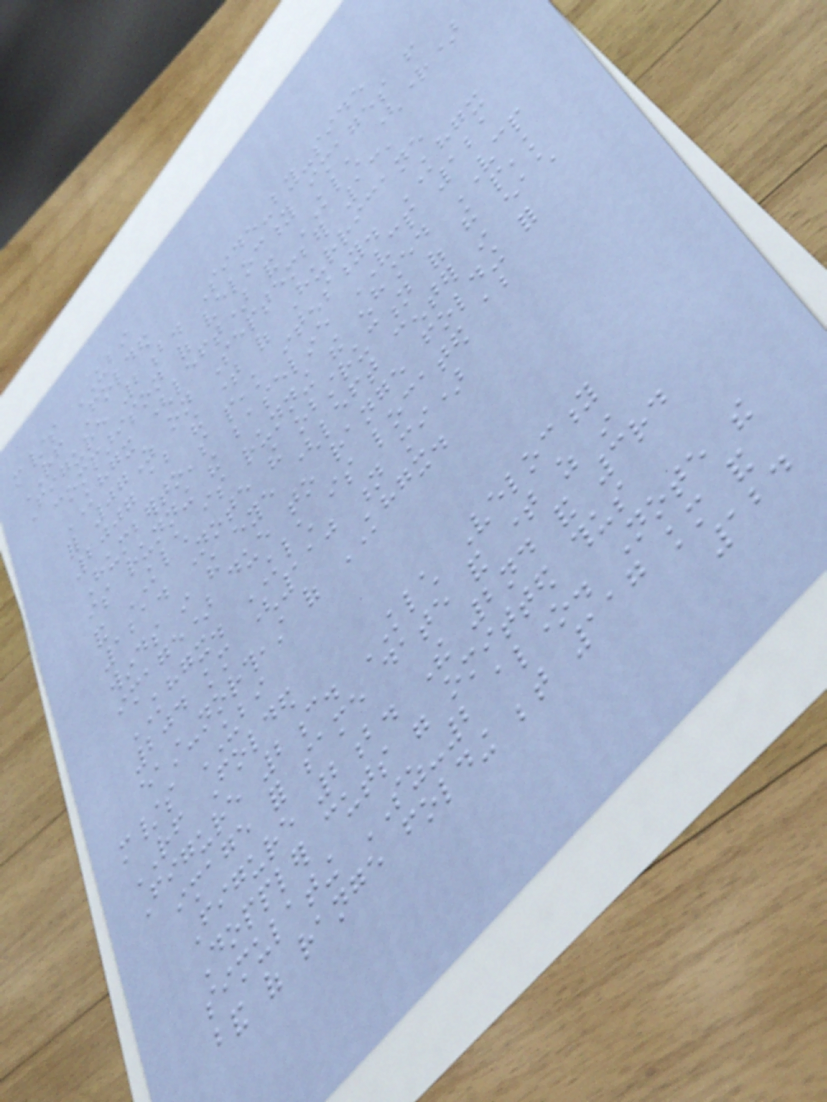m/s UBI
RF Folded
Figure 2b. Side-by-side
comparison of velocity images from
KHGX (left) and KLCH (right)
for 07Z on September 13,
2007 about the time of Hurricane
Humberto's peak intensity. KHGX
is running the baseline VCP 121
and KLCH is running the enhanced VCP
121. Note the obstruction of the peak
winds in the eye (left center in each
image) due to range folding for
KHGX. KLCH is located about
204 km (110 n mi)
east-northeast of KHGX.
m/s UBI
RF Folded
Figure 2c. KLCH Velocity
image for same date and time as in
Figure 2b. The 2nd and 3rd
Doppler cuts were omitted thus
simulating SZ-2 alone. Note the
band of range folding between 117 km and
124
